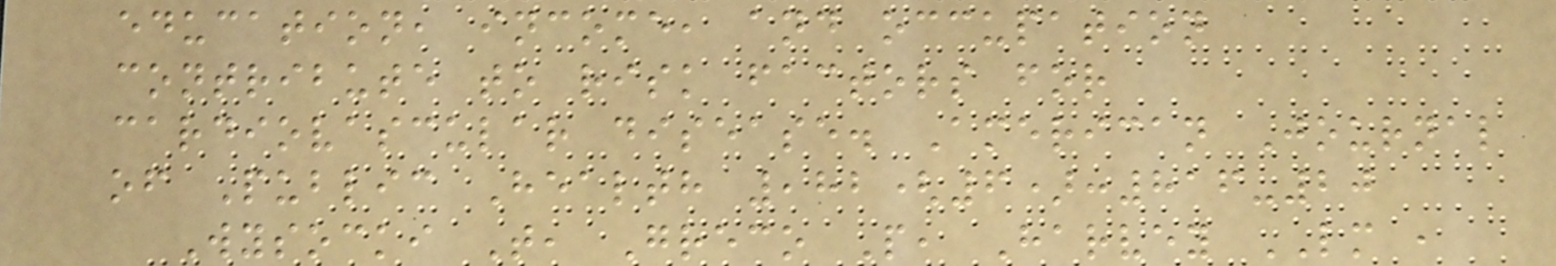education, income, and occupation
contribute to risk factors for
cardiovascular disease. American Journal
of Public Health ,82(6):816-20
Wysocki T, Greco P, Harvey LM ,
